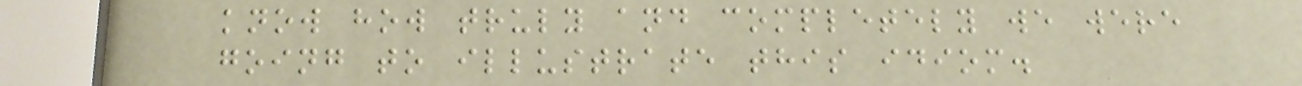know how truly and completely we were
going to illustrate this idiom.
